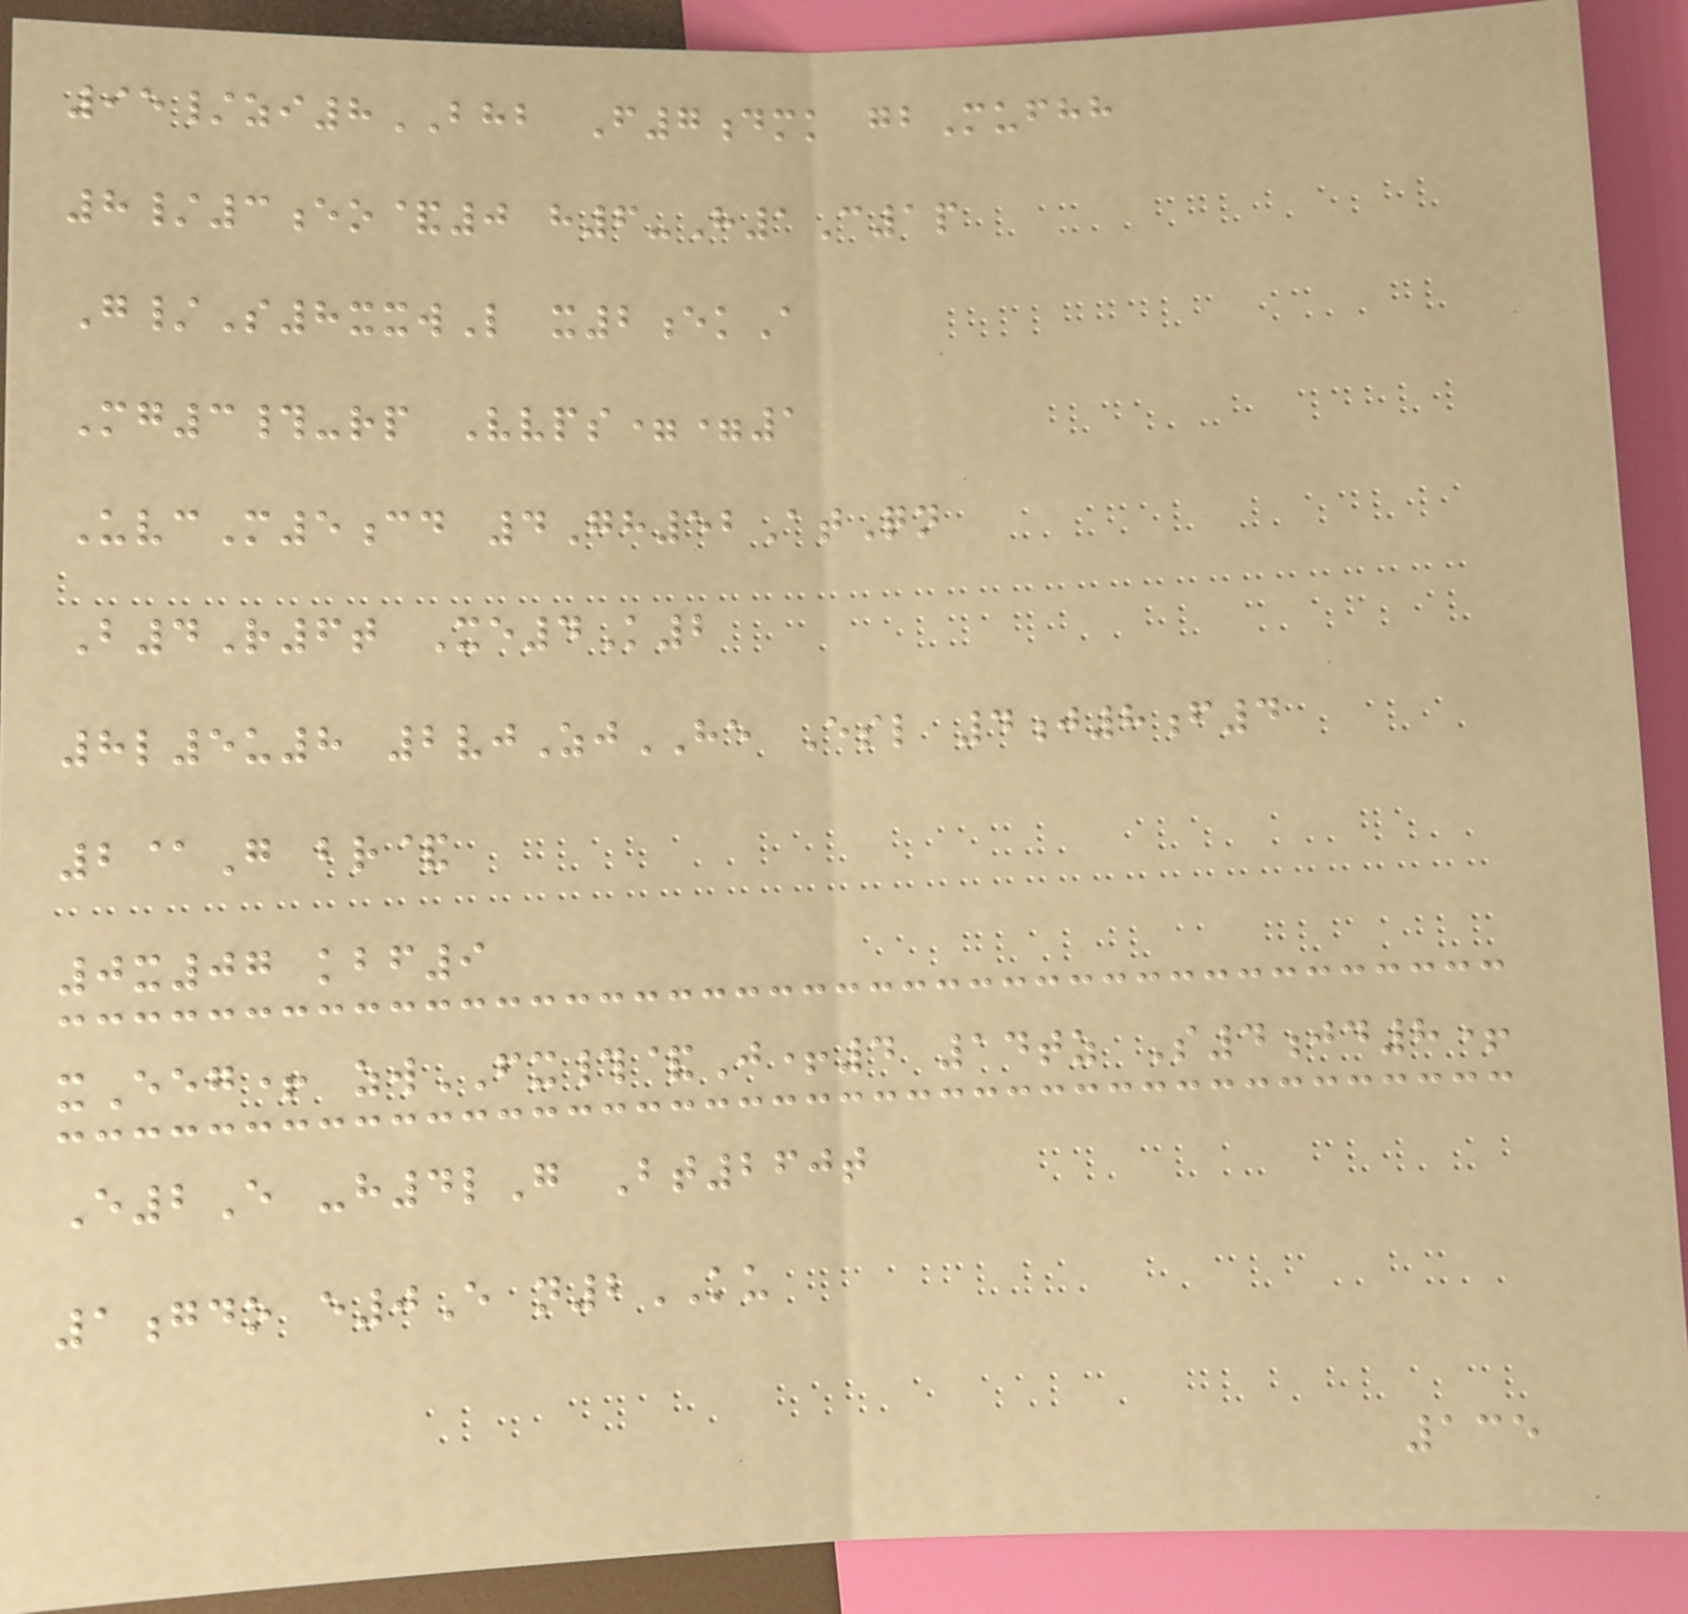95/zi8BHB F7dmk gbMufhh
8/3eo&0 h6-H1C1p
G/S8xxwL x2ekA
Mg3#-rp Vvps==1
UvcM5cd 4Gh52AtQn
B4R6t Xe4K2
8l5u8 2vjZjHE Esl 4j8f4
2@G br&
0x07 kbf9
xEeg+ zwFX#&J+4 14tz S4jd8+
E2E -h4lG Bt260t
1gdo e0E n2KU
135
